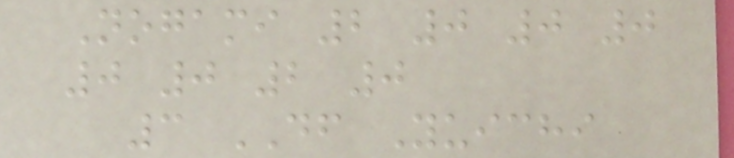Nogami 2 0 0 0
0 0 2 0
3 DF Yuichi
